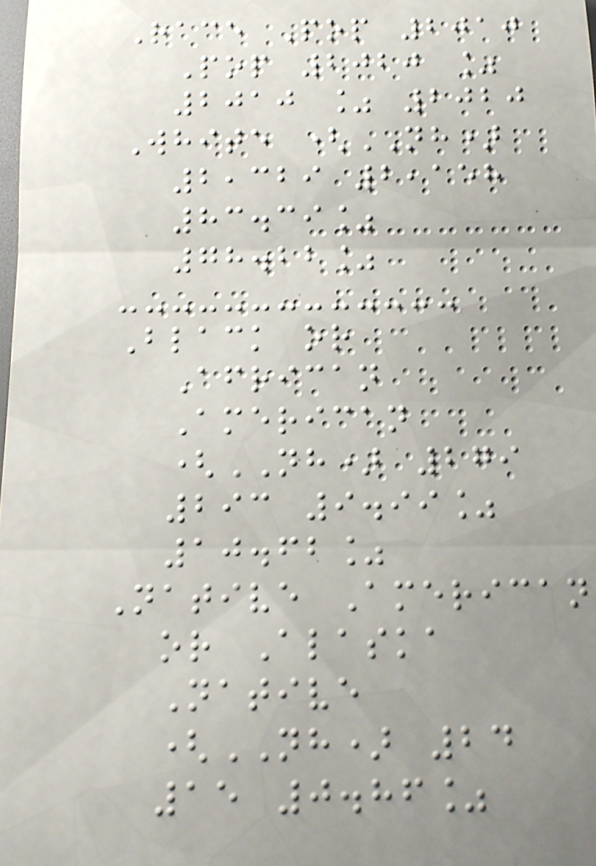Race Pop 2010
Pop 2020 %
2010 % 2020
White (NH)
2,329 2,158
83.39%
78.22%
Black or
African
American
(NH) 279
293 9.99%
10.62%
Native American
or Alaska
Native
(NH) 24
15 0.86%
